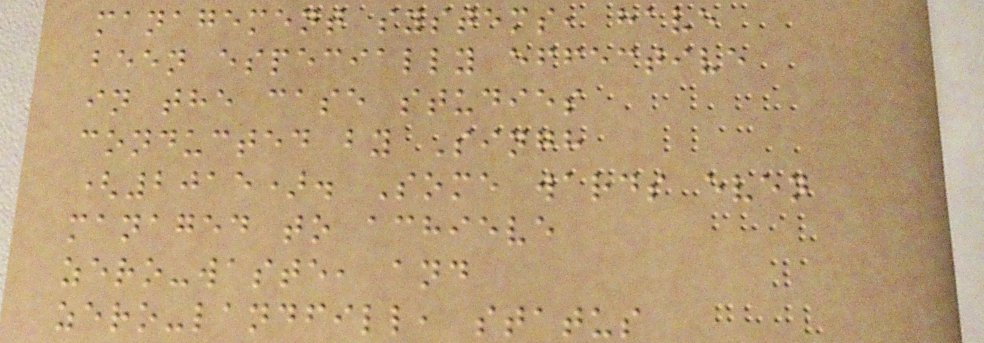management systems, have
been especially effective
in the case studies
conducted by Singh
(2015). Some wards even
managed to achieve
zero-waste, and
zero-landfill, status
